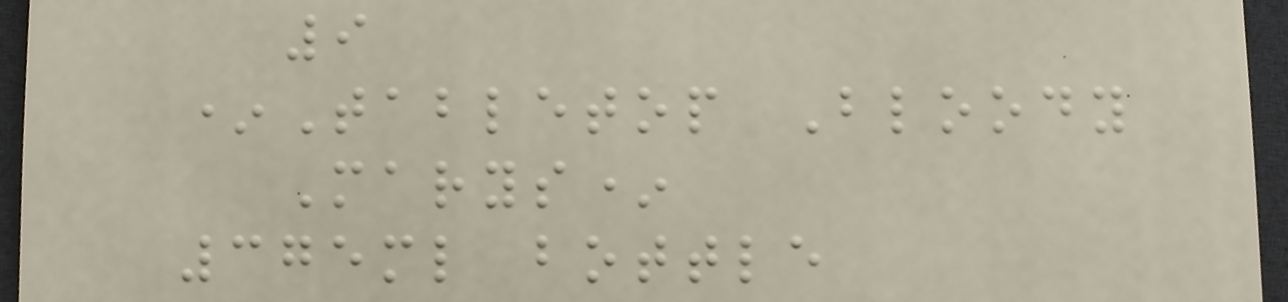9
*Tabletop Bloody
Marys*
375ml bottle
